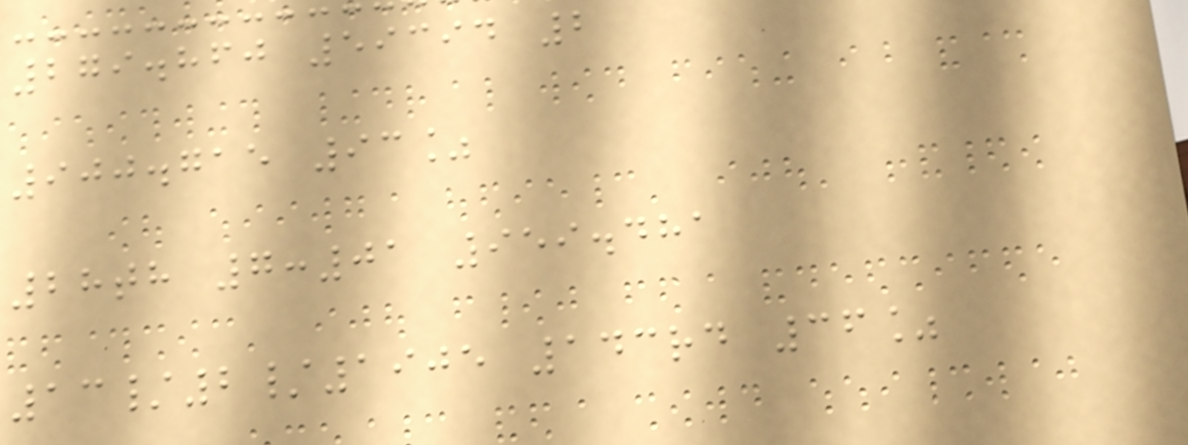279.860 59394 2
900.715 93%
28th 7:01 959.481
13/2/1905 143rd 36%
